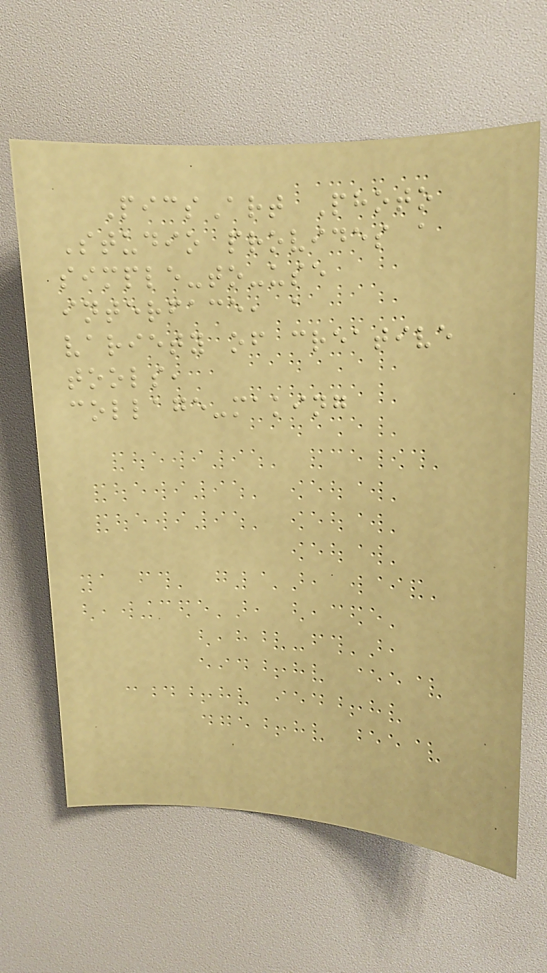PicsArt Photo
Studio provides a
simple-to-use
interface, a
variety of creative
tools,
collage-making
